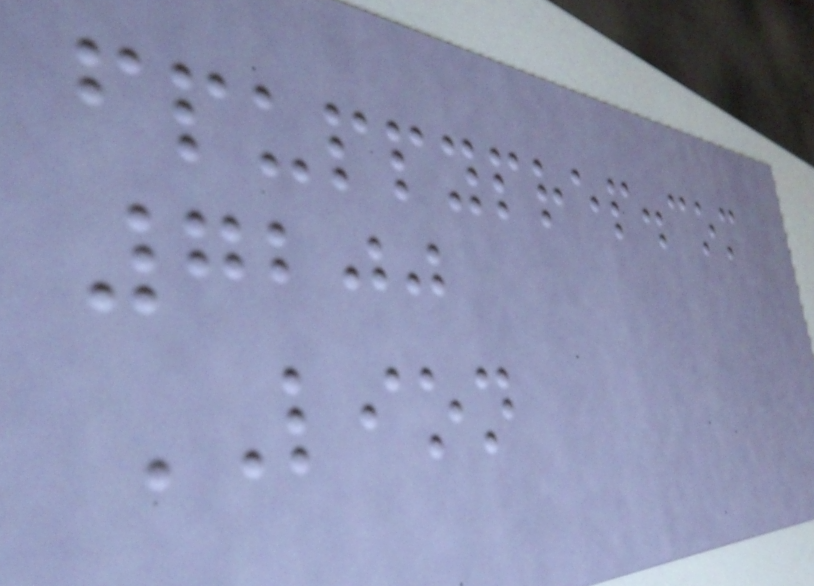fpuppyprep.com
7200
LION
